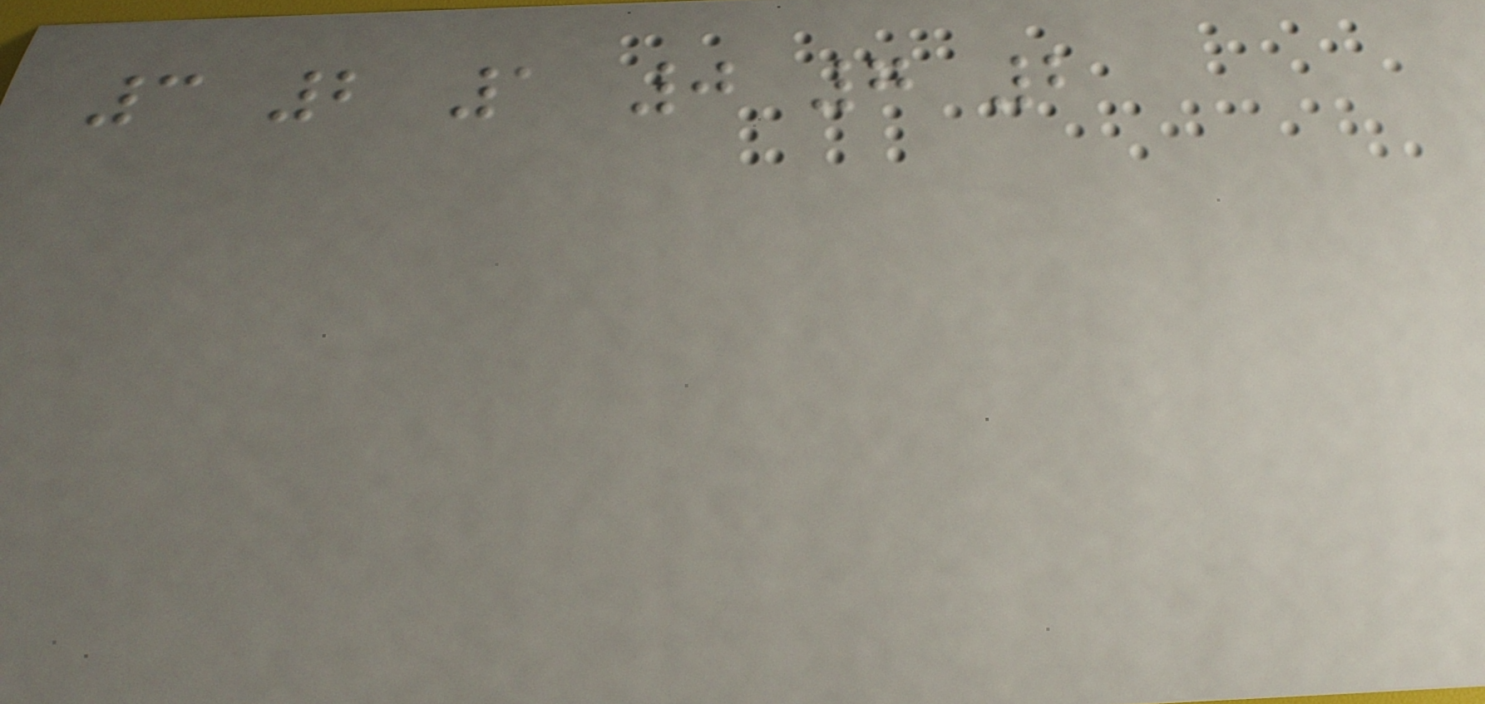3 2 1 0 7 2
